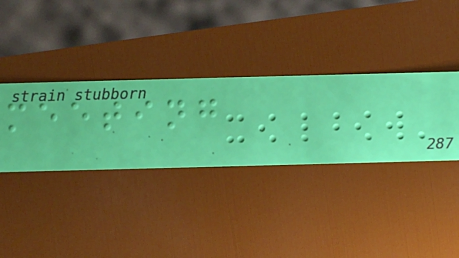meeting
